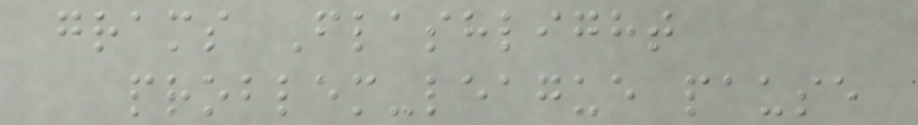grams Flashlight
problem-league pause
